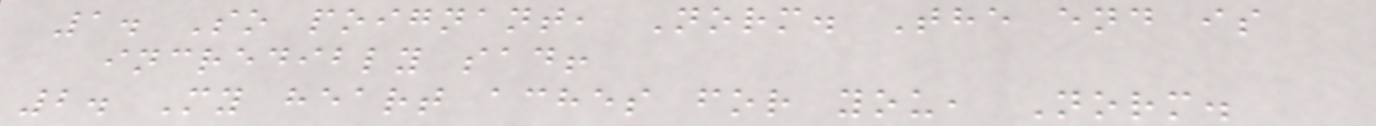1. So poignant, Norm. The end is
incredibly sad!
2. My heart aches for you, Norm.
